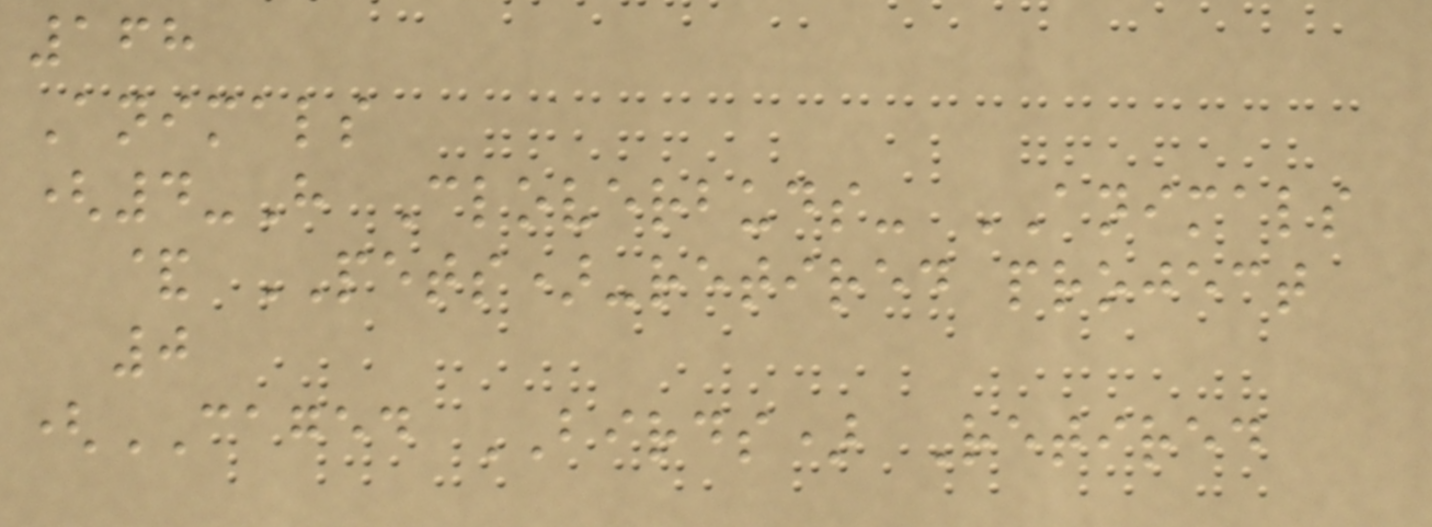168
Animals
(4-H Cloverbuds- ANIMALS
& PETS)-retired project
0
(CAGED BIRDS) Retired
